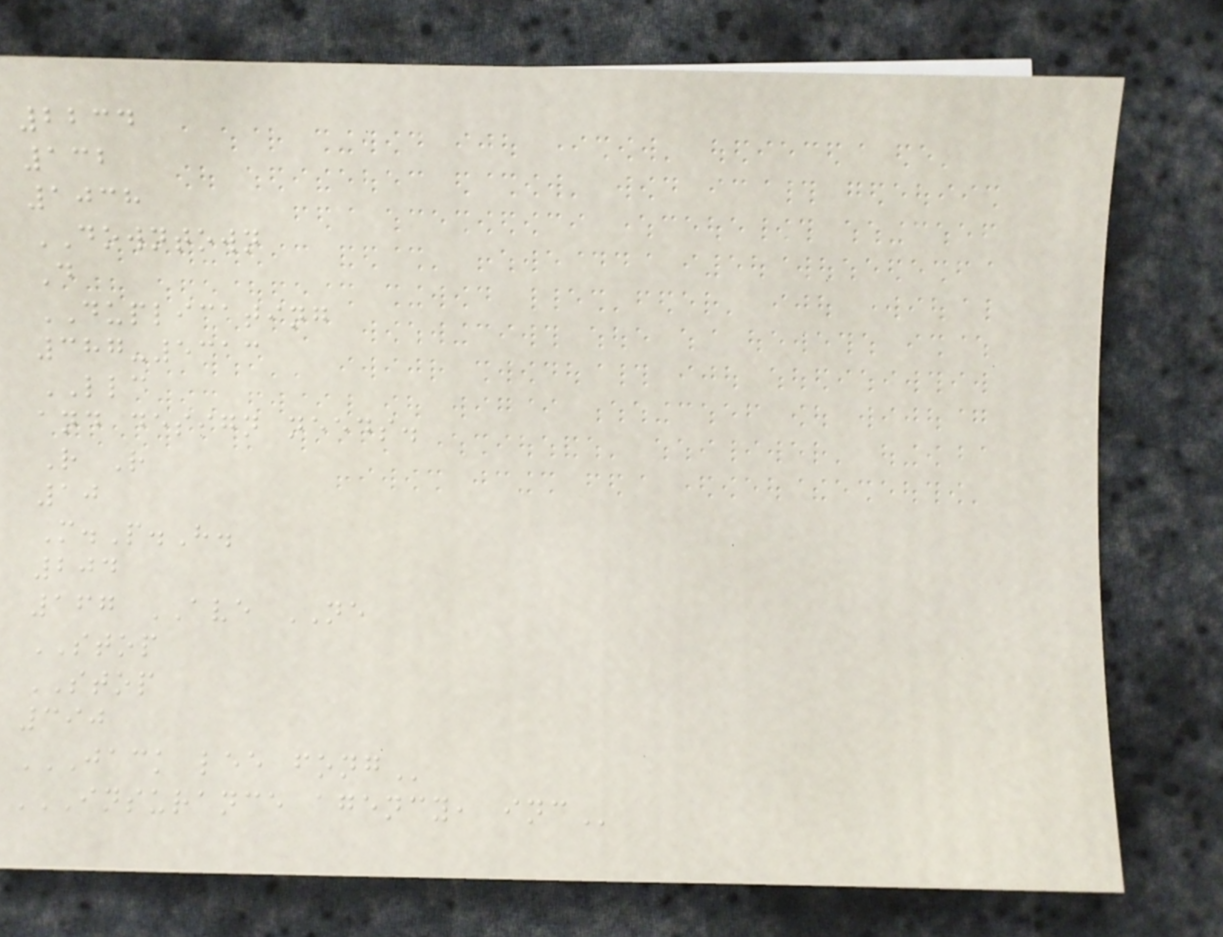2234
132
1038
DOWNTOWN
D
DUPLICATING
387-5313
LLC
and design needs.
R R
10
M.P.H.
204
167 AVE NE
STOP
STOP
390
JACK LEE FONG
INSURANCE AGENCY, INC
